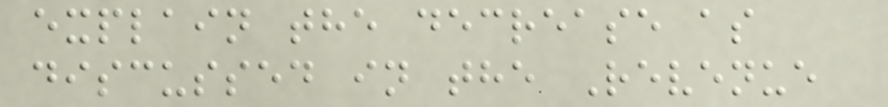explain the decrease as
discussed in the Revenue
